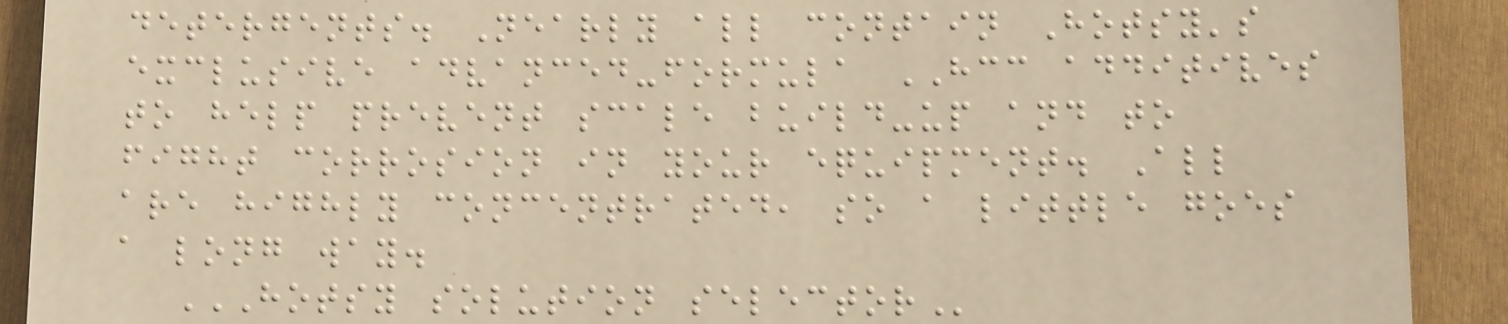detergents. Nearly all contain Hotsy's
exclusive advanced-formula HCC additives
to help prevent scale build-up and to
fight corrosion in your equipment. All
are highly concentrated, so a little goes
a long way.
HOTSY SOLUTION SELECTOR
